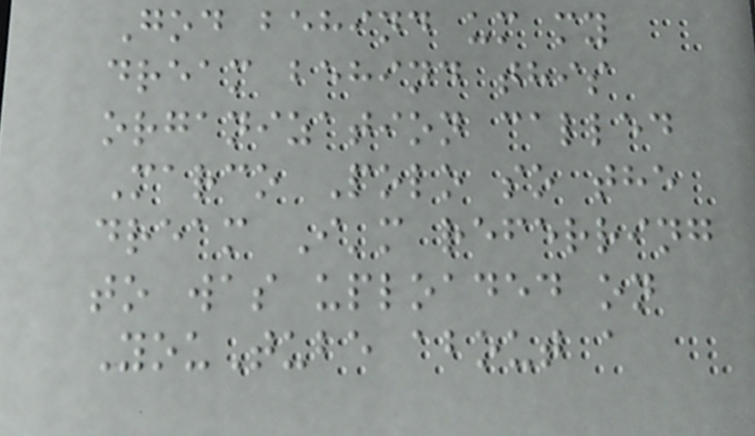God behind um my
dream behind this
organization called
Marco Polo so the
dream I'm referring
to was uploaded on
YouTube about a
